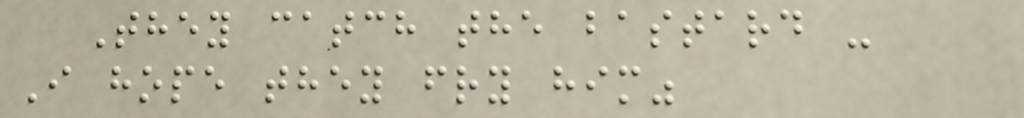They catch the bastard -
I hope they fry him"
